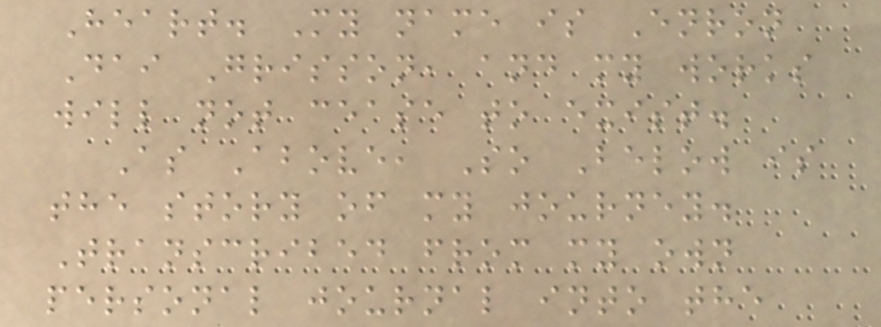Heart. My name is Enron
Dai Grisson, and my works
will not cease to exist.
As Above, So Below is
the story of my journey.
Transcribed from my own
personal journal into the
